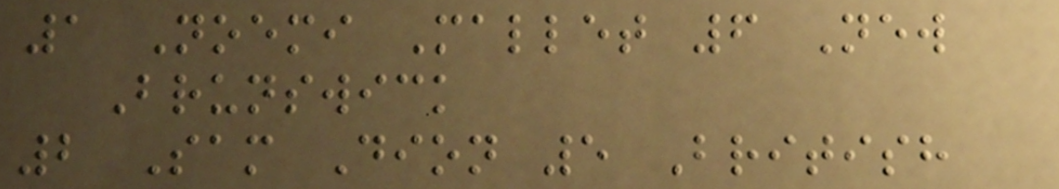1 Noemi Mallet 6 New
Brunswick
2 Sam Dion 5 British
